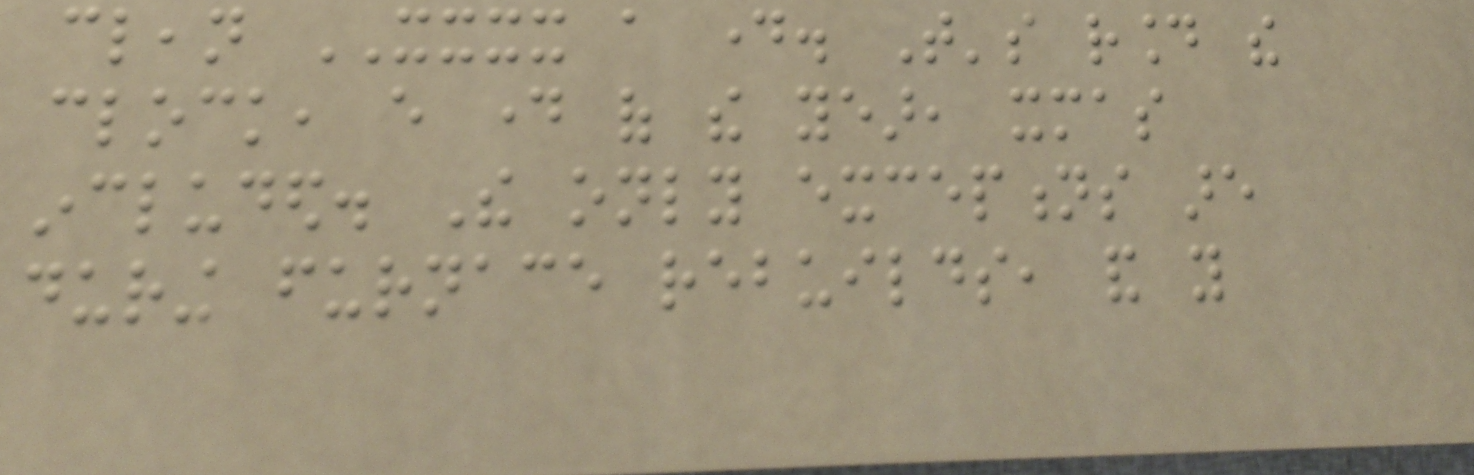clean XXXX a day. That's round the
clock, every day of the year, xmas
included. The only exceptions are
during furnace rebuilds, and you
